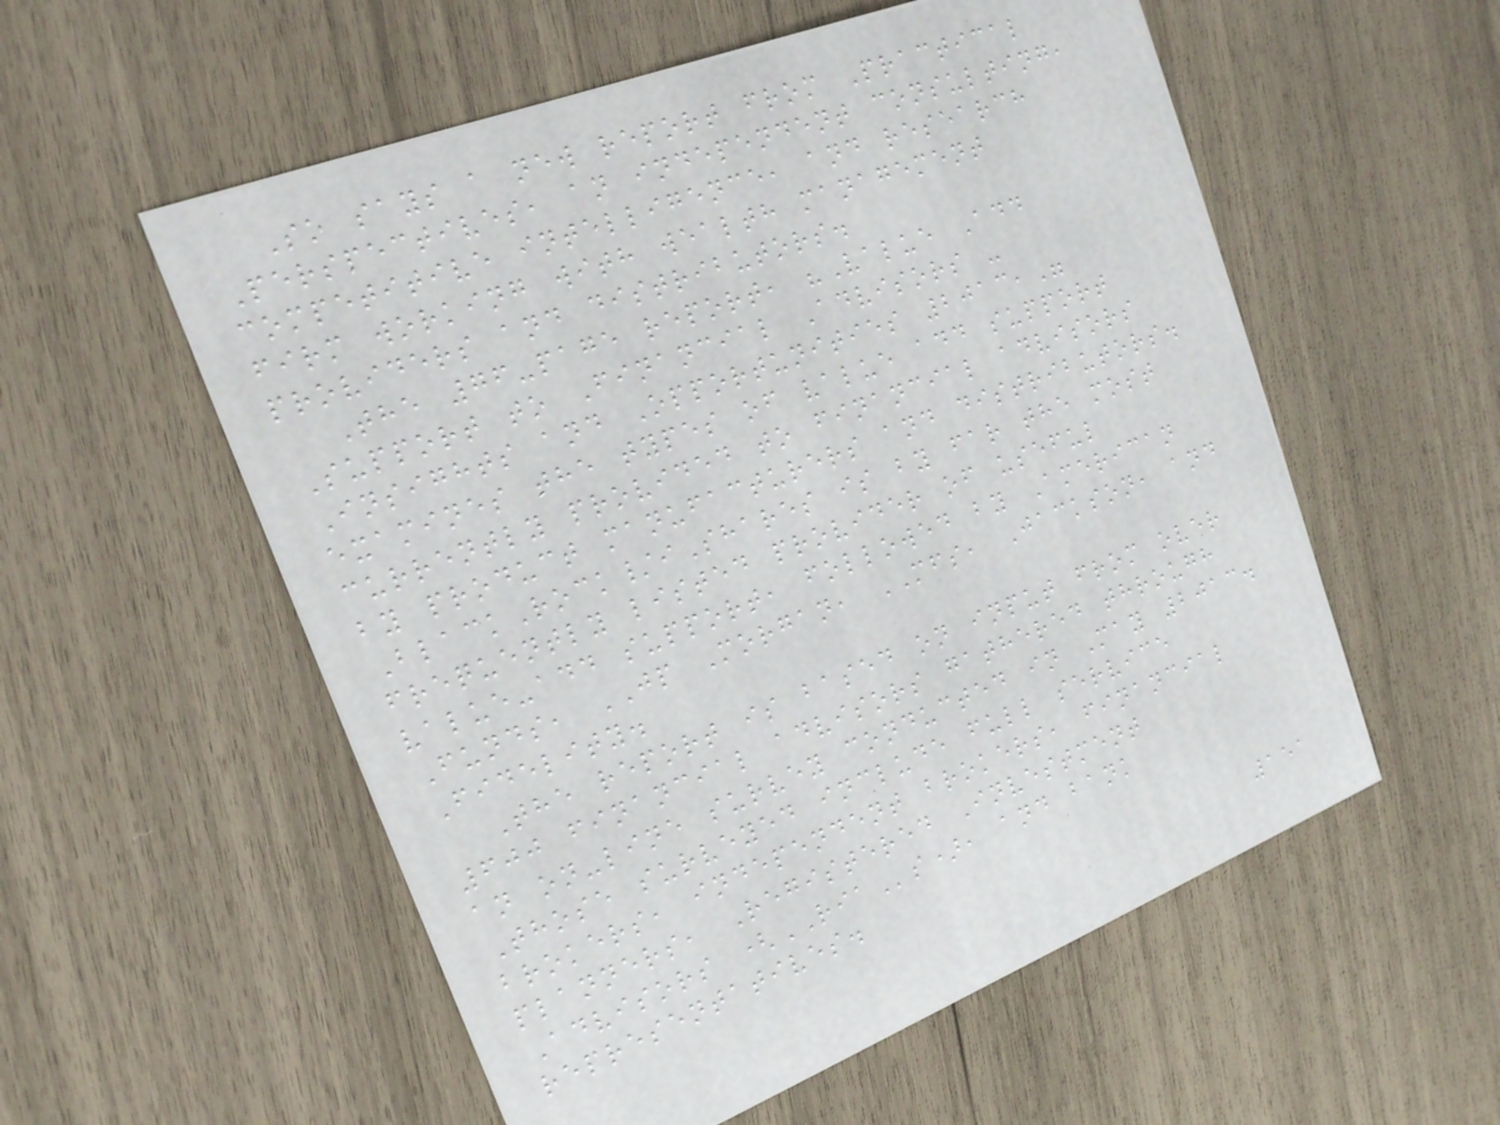So says a new report from Practical
Perspectives, an independent consulting,
competitive intelligence, and research
firm working with wealth management
providers and distributors.
The 76-page report, "Value Add
Support to Financial Advisors -
Insights and Opportunities 2013,"
examines the types of value add support
currently provided to financial advisors
by product manufacturers and distributors.
BlackRock/iShares is by far the most
frequently listed provider of useful
value-add support, followed by American
Funds, JP Morgan, MFS, Jackson, and
Fidelity.
The report is based on input from over
600 financial advisors gathered through
an on-line survey conducted in May 2013.
Those surveyed include full service
brokers, independent brokers, financial
planners, Registered Investment
Advisors (RIAs), and bank
representatives.
151
